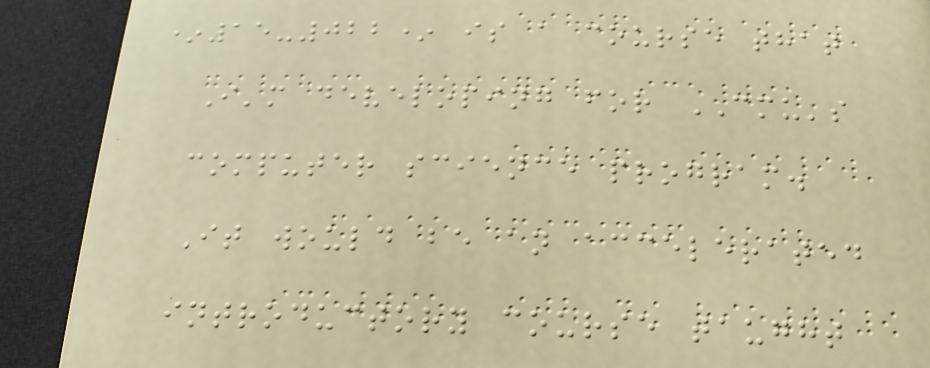*15-022* is a course that
I'm developing for CMU's
computer science program.
It would be an accelerated
introductory course taught
